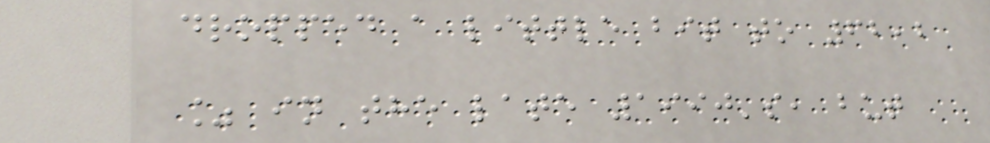dropped a little bit to 62,2
% in the late 1990's, but
